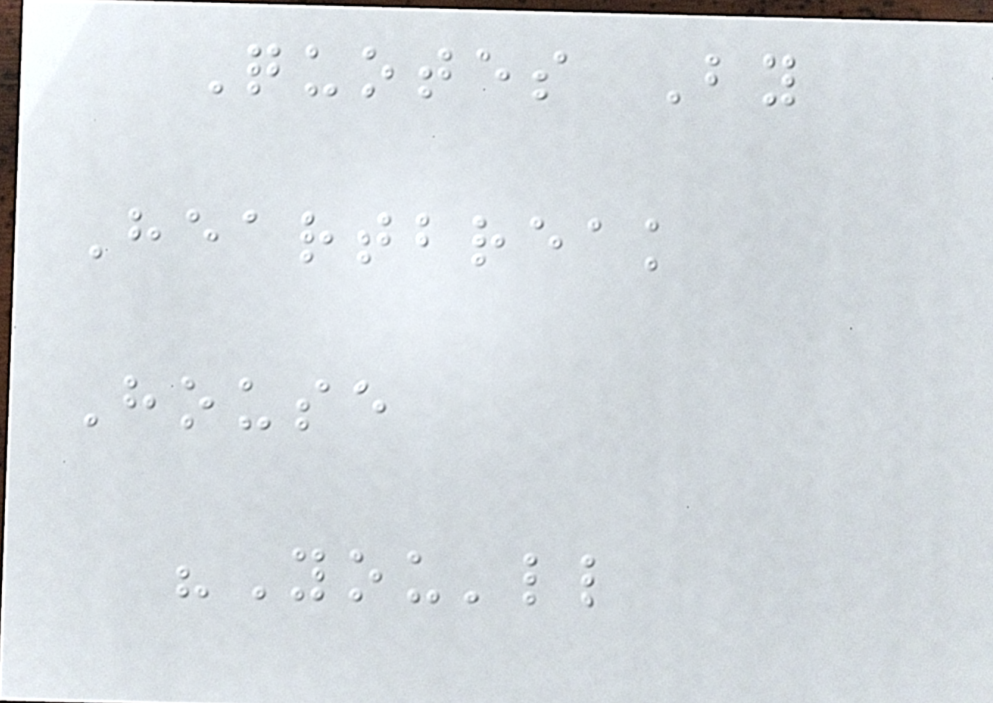Quotes By
Heartbreak
House
"You'll
